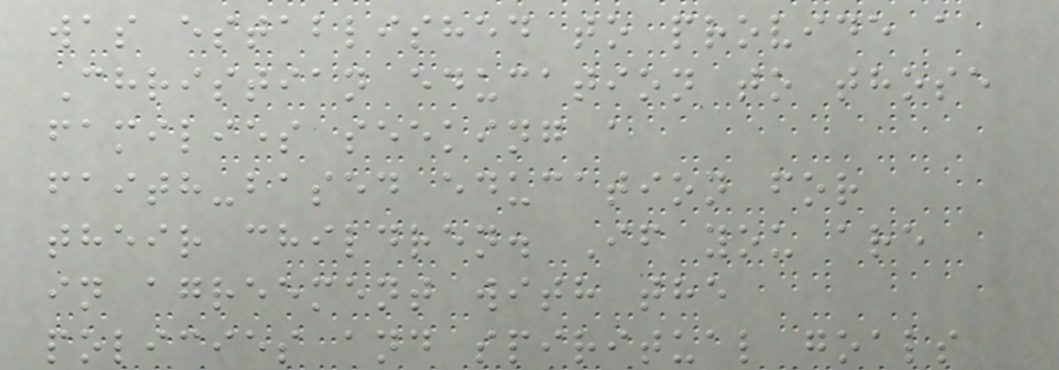was established to provide a
Christian education to those
families seeking a
faith-based education for
their children. If you are
in agreement with the
policies and spiritual goals
